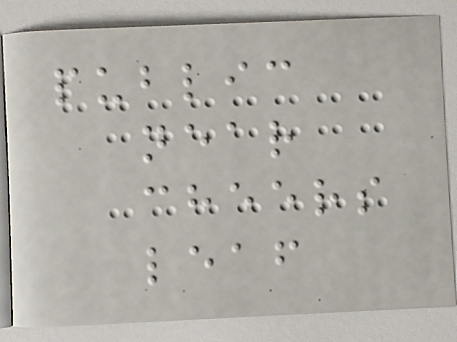public
near
cheers
leaf
